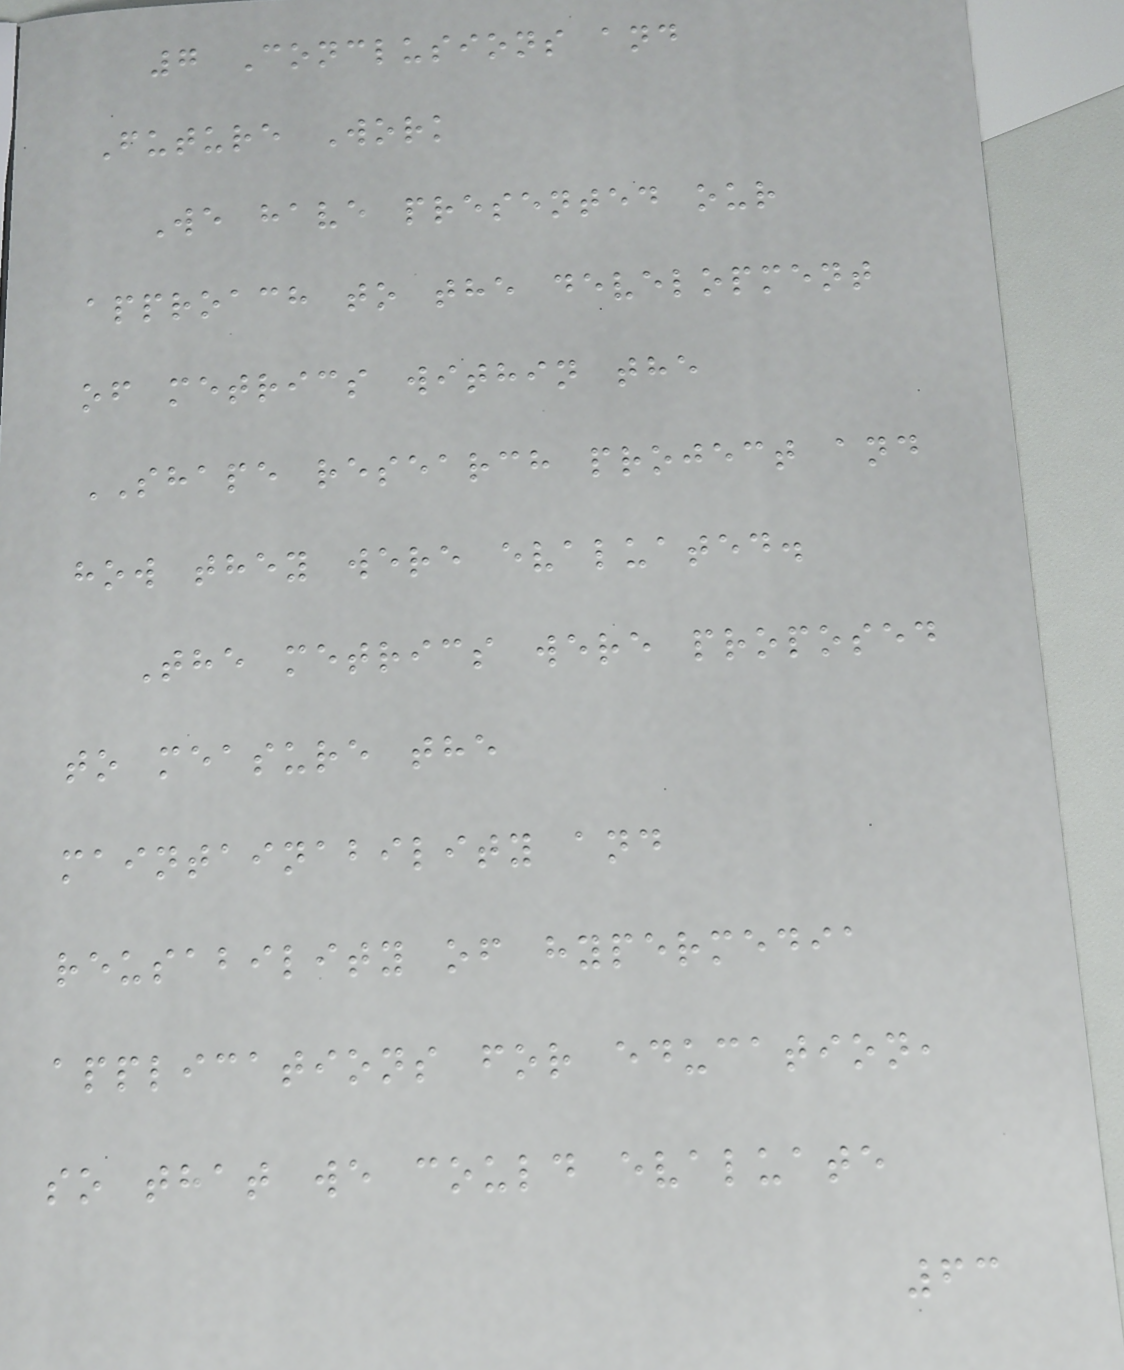7 Conclusions and
Future Work
We have presented our
approach to the development
of metrics within the
SHAPE research project and
how they were evaluated.
The metrics were proposed
to measure the
maintainability and
reusability of hypermedia
applications for education,
so that we could evaluate
63
